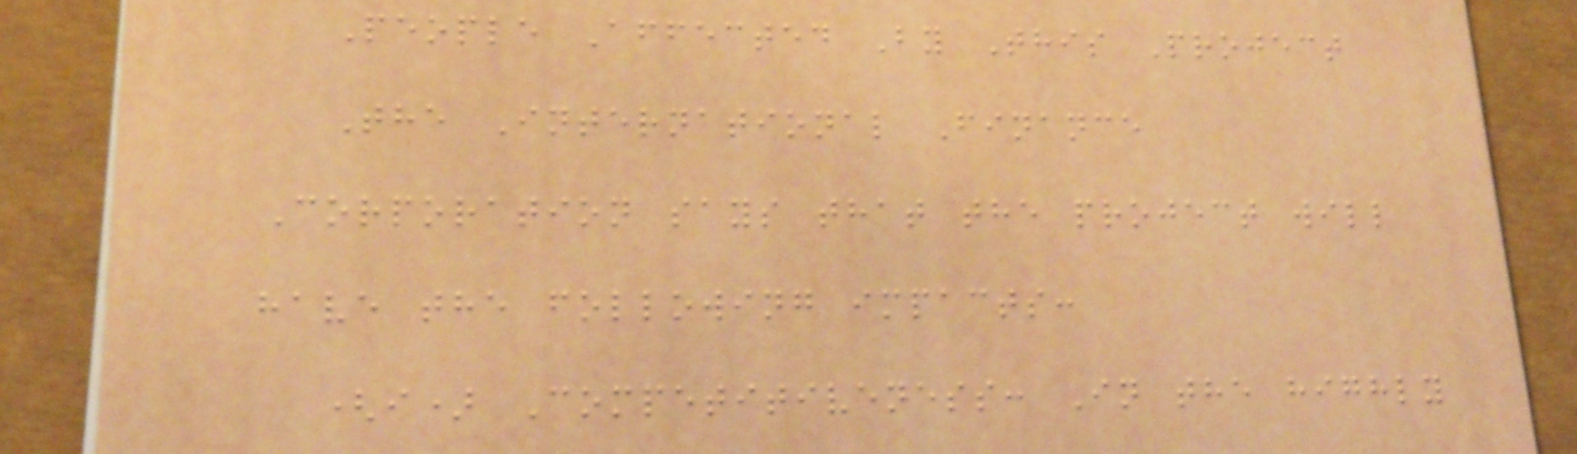People Affected By This Project
The International Finance
Corporation says that the project will
have the following impacts:
(i) Competitiveness: In the highly
